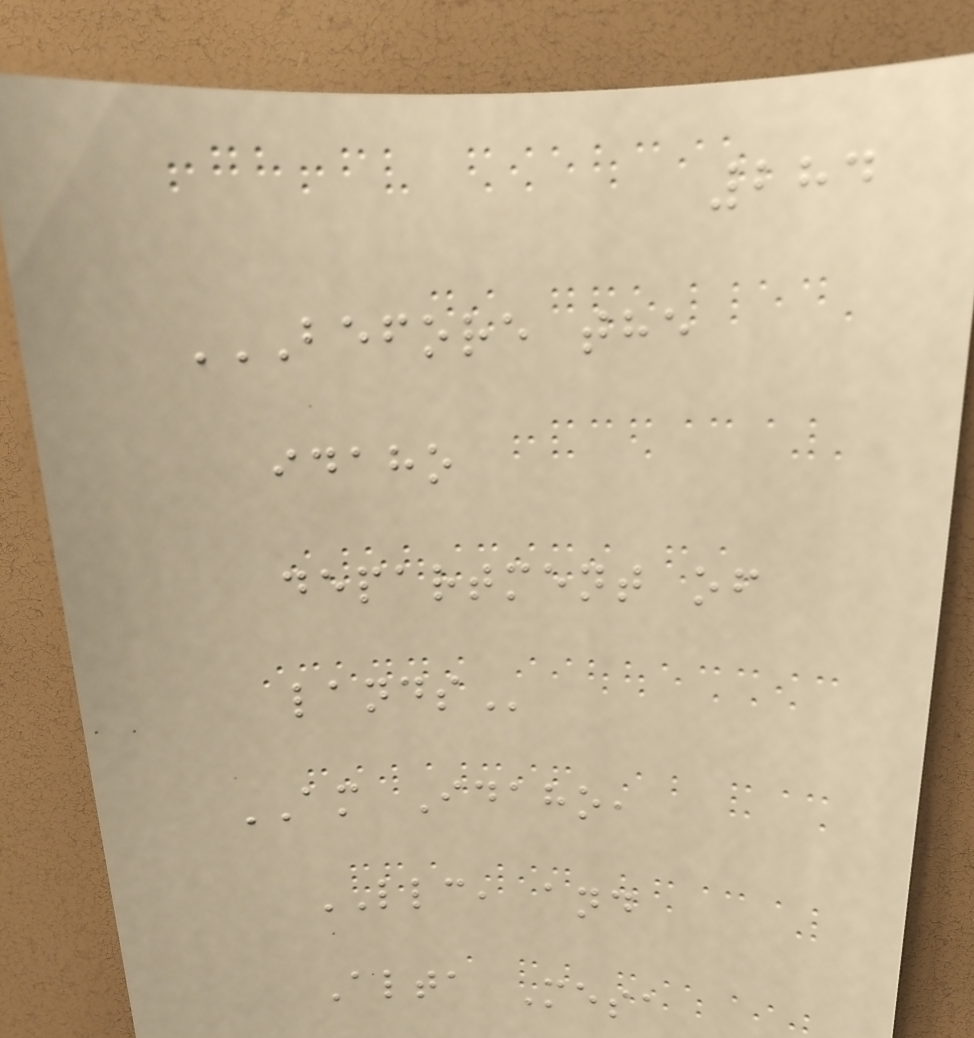284
BEFORE THE
IDAHO
DEPARTMENT OF
LANDS
AM Idaho,
LLC, and
Alta Mesa
